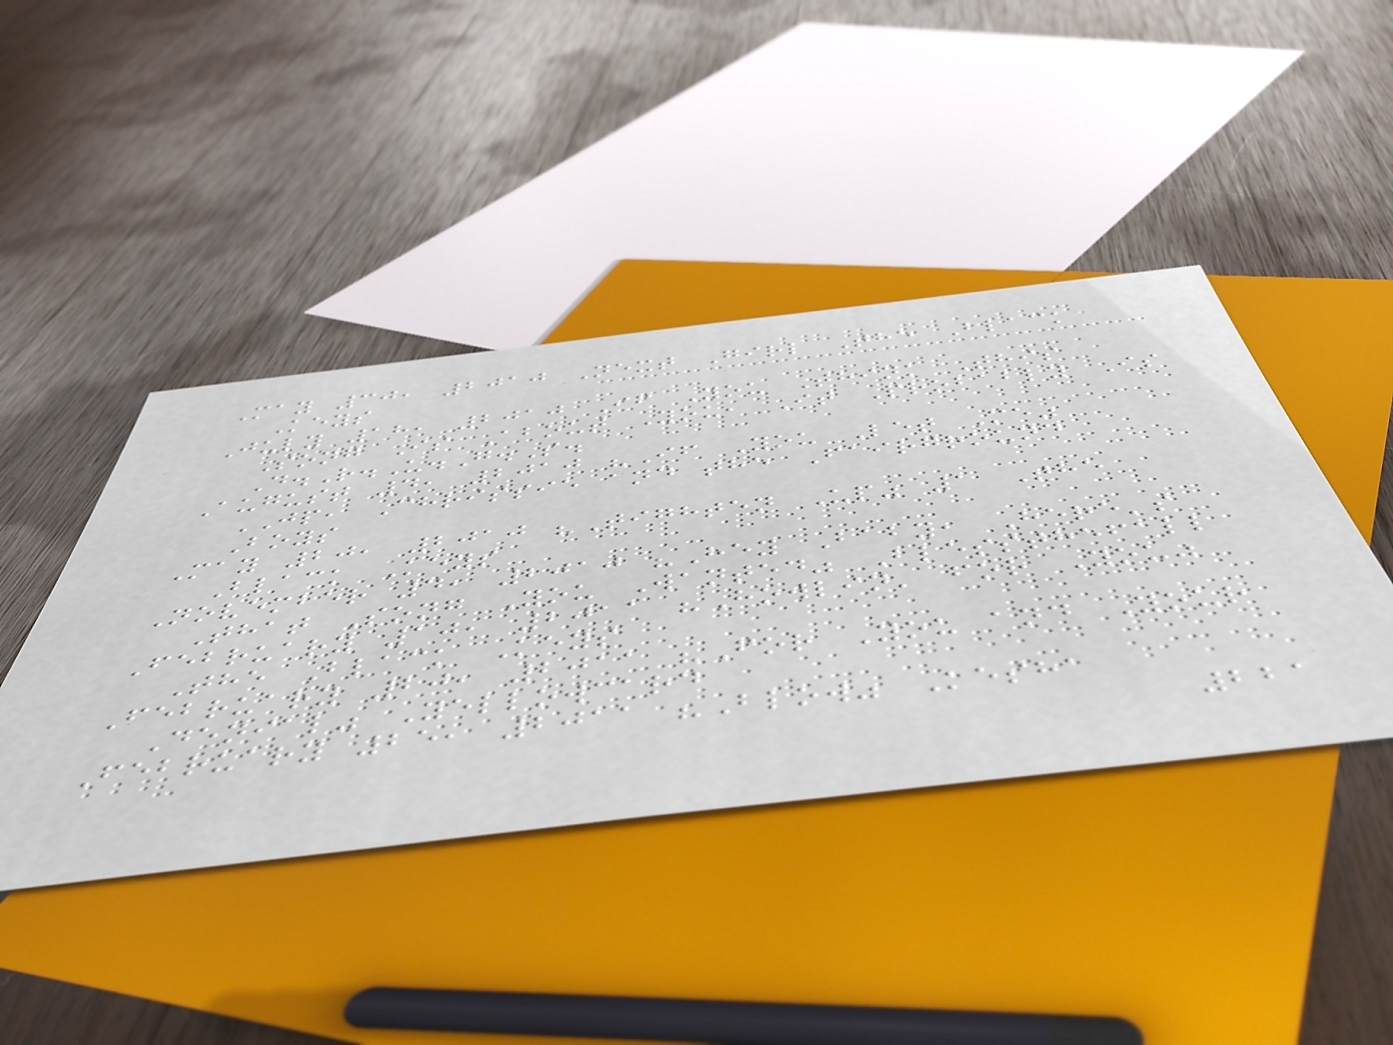May 30, 2010 Next Girl The Black
Keys
July 18, 2010 If You Think This
Song Is About You, It Probably Is
D.R.U.G.S.
August 4, 2010 "If You Let Me"
JP, Chrissie and the Fairground
Boys
May 20, 2010 "Tighten Up" 1 The
Black Keys
November 4, 2010 "Hey Baby, Here's
That Song You Wanted" Blessthefall
February 10, 2011 "Howlin' for You"
The Black Keys
February 20, 2011 "For You and Your
Denial" Yellowcard
February 25, 2011 "Blow" Kesha
221
